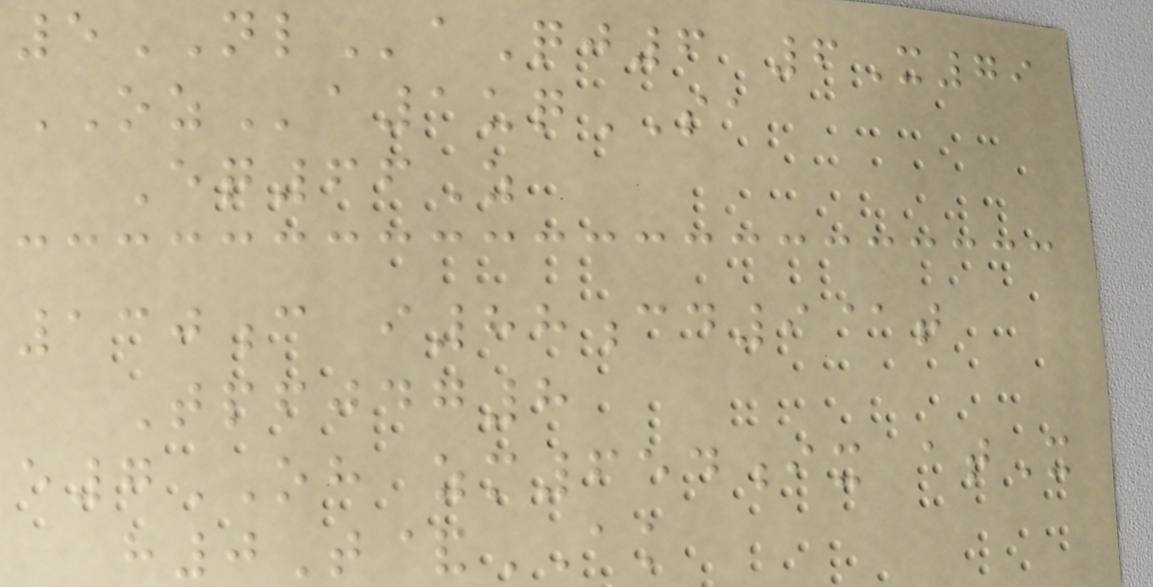5NLaQj6 6X79
OZa1uqSA
Eq66Z
130c i88cd9@t
Tpfjdg8
e7OH zm654ix atX
h0T&AK
